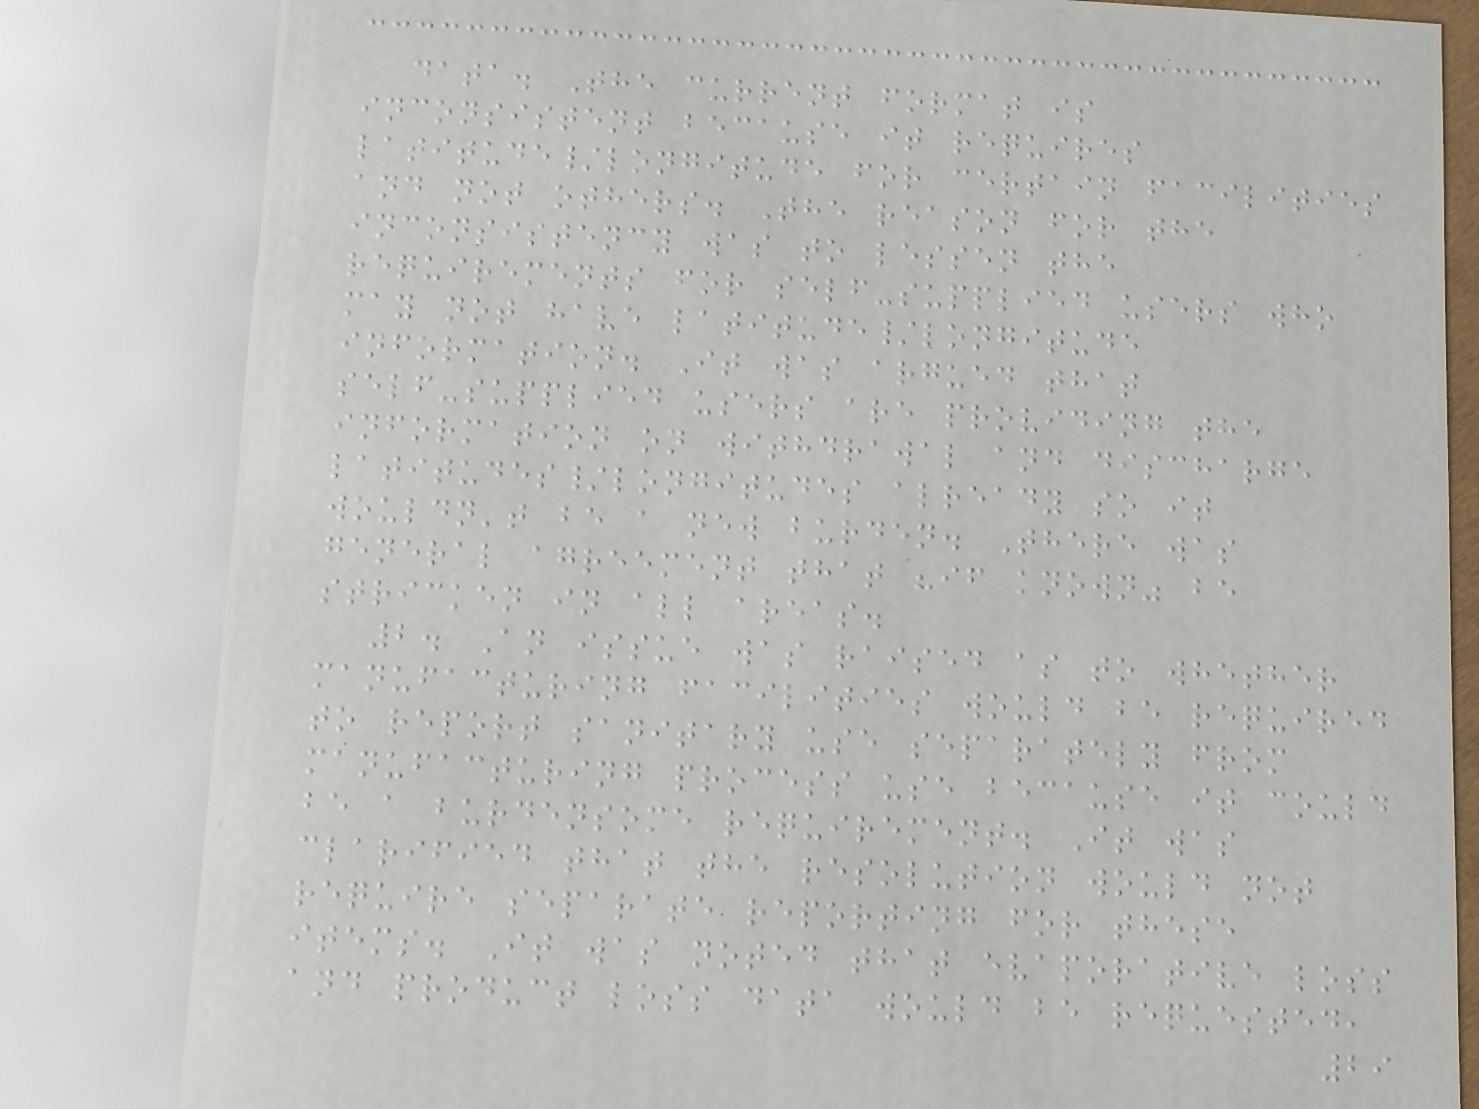data. The current format is
inconsistent because it requires
latitude/longitude for certain facilities
and not others. The reason for the
inconsistency was to lessen the
requirements for self-supplied users who
may not have latitude/longitude
information. It was argued that
self-supplied users are providing the
information on withdrawal and discharge
latitudes/longitudes already so it
wouldn't be a new burden. There was
general agreement that "if known" be
stricken in all areas.
2. An issue was raised as to whether
manufacturing facilities would be required
to report sanitary use separately from
manufacturing process use because it could
be a burdensome requirement. It was
clarified that the resolution would not
require separate reporting for these
items. It was noted that evaporative loss
and product loss data would be requested,
29
